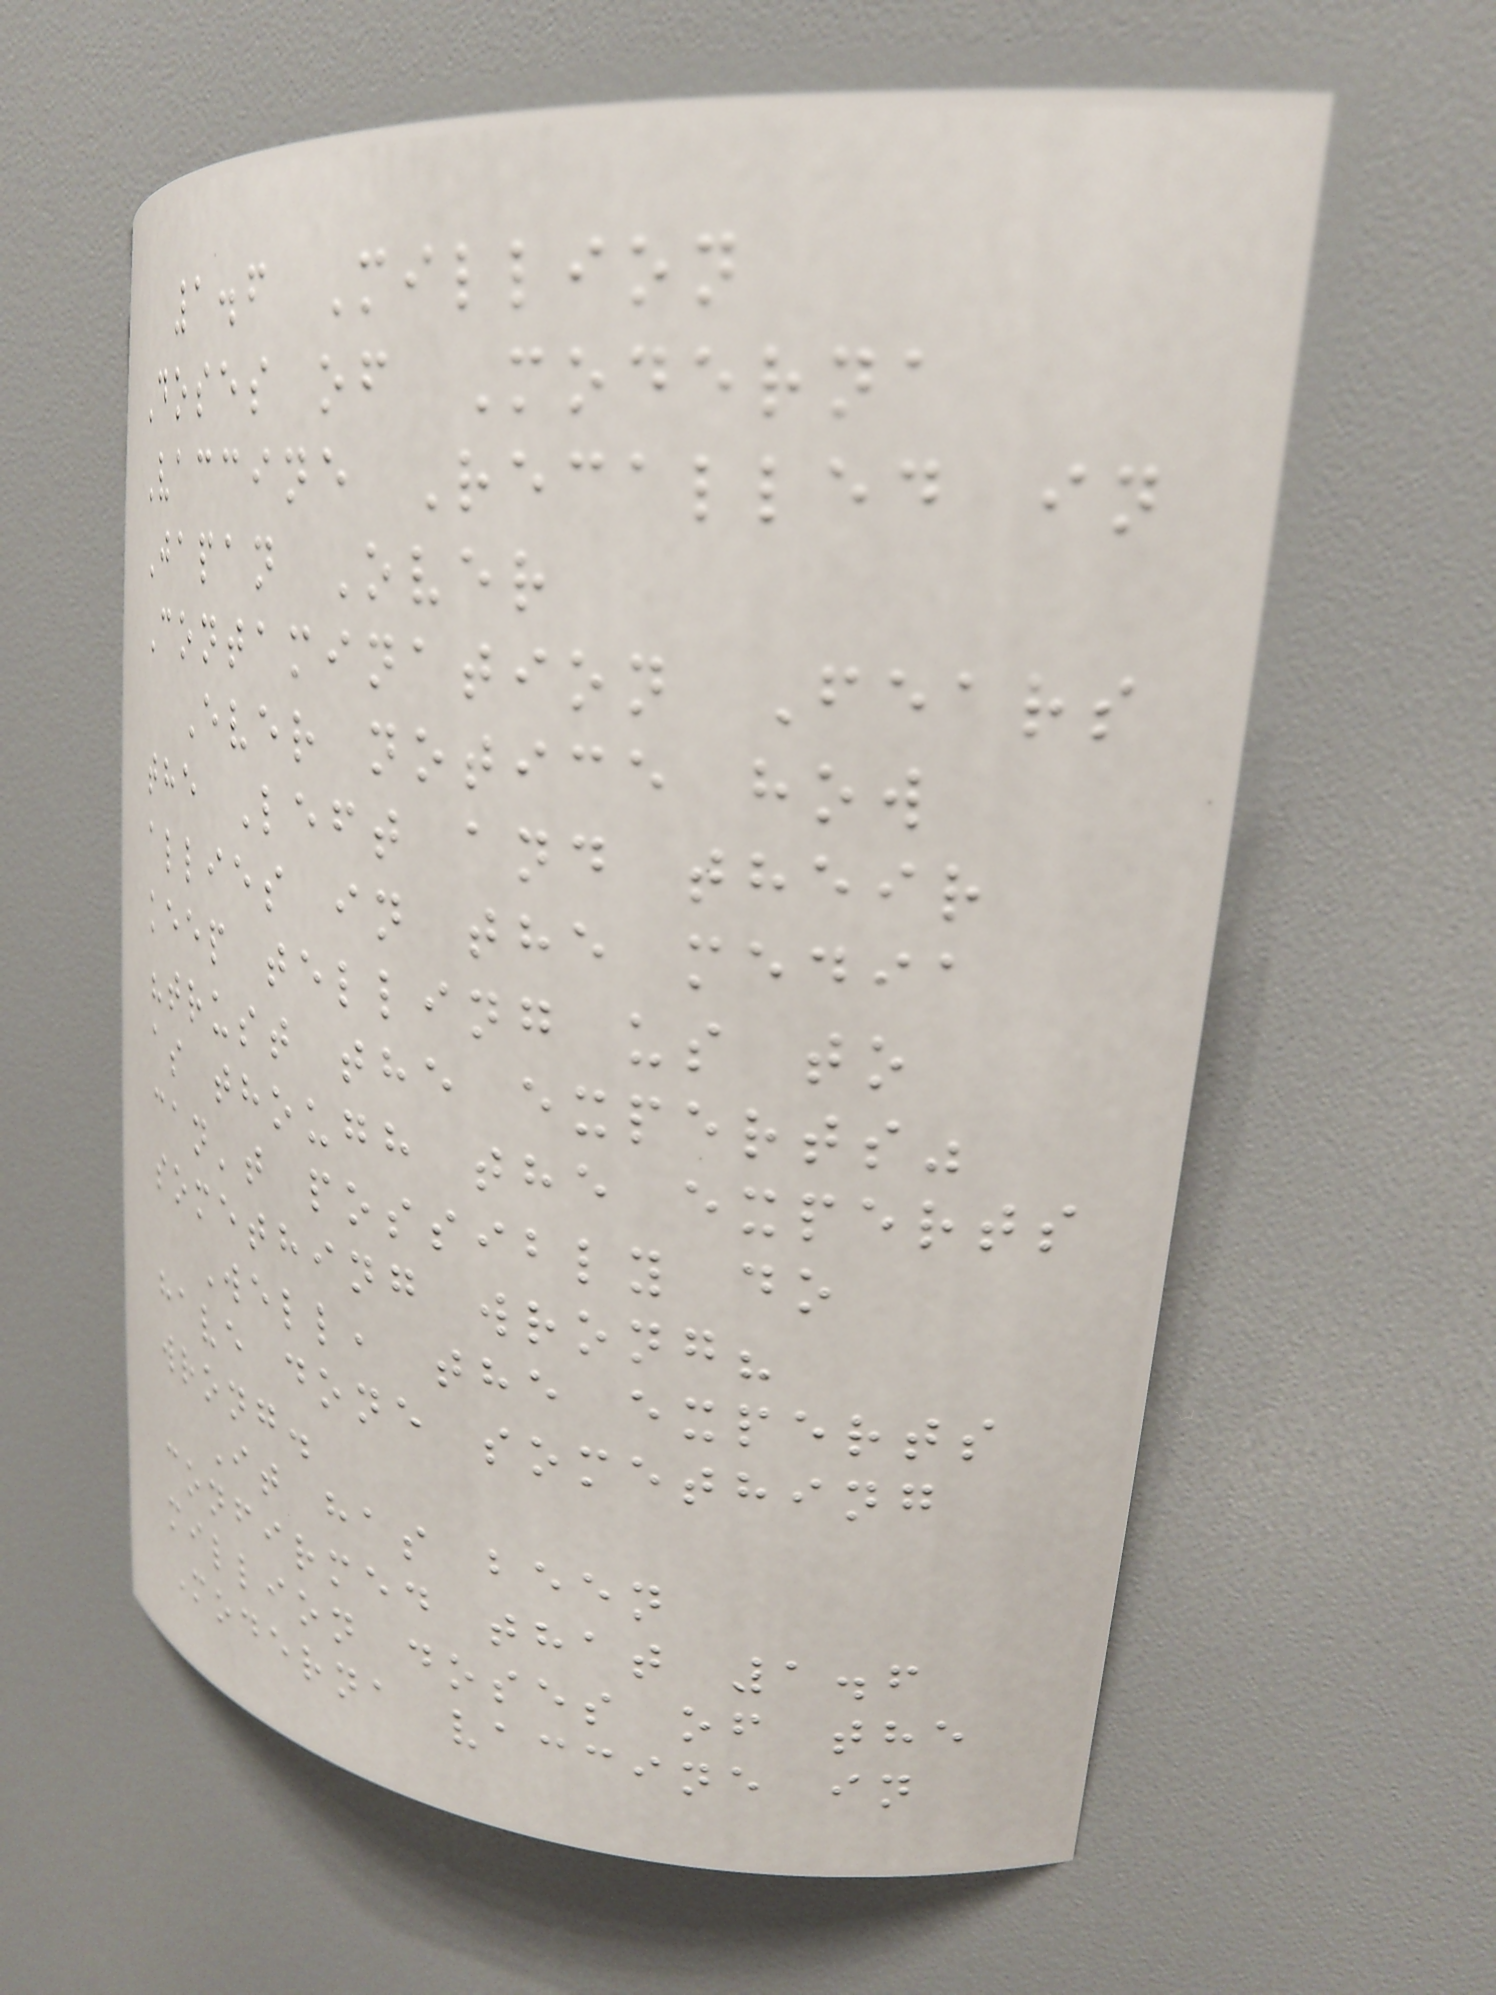1.6 Million
Doses of Moderna
Vaccine Recalled in
Japan Over
Contamination Fears
Ever notice how
the Left and their
allies in the media
keep telling us to
"trust the experts"
as though the experts
can't possibly do
something wrong?
Well, the experts
have done something
wrong.
It has been
confirmed that 1.6
million doses of the
Moderna vaccine in
